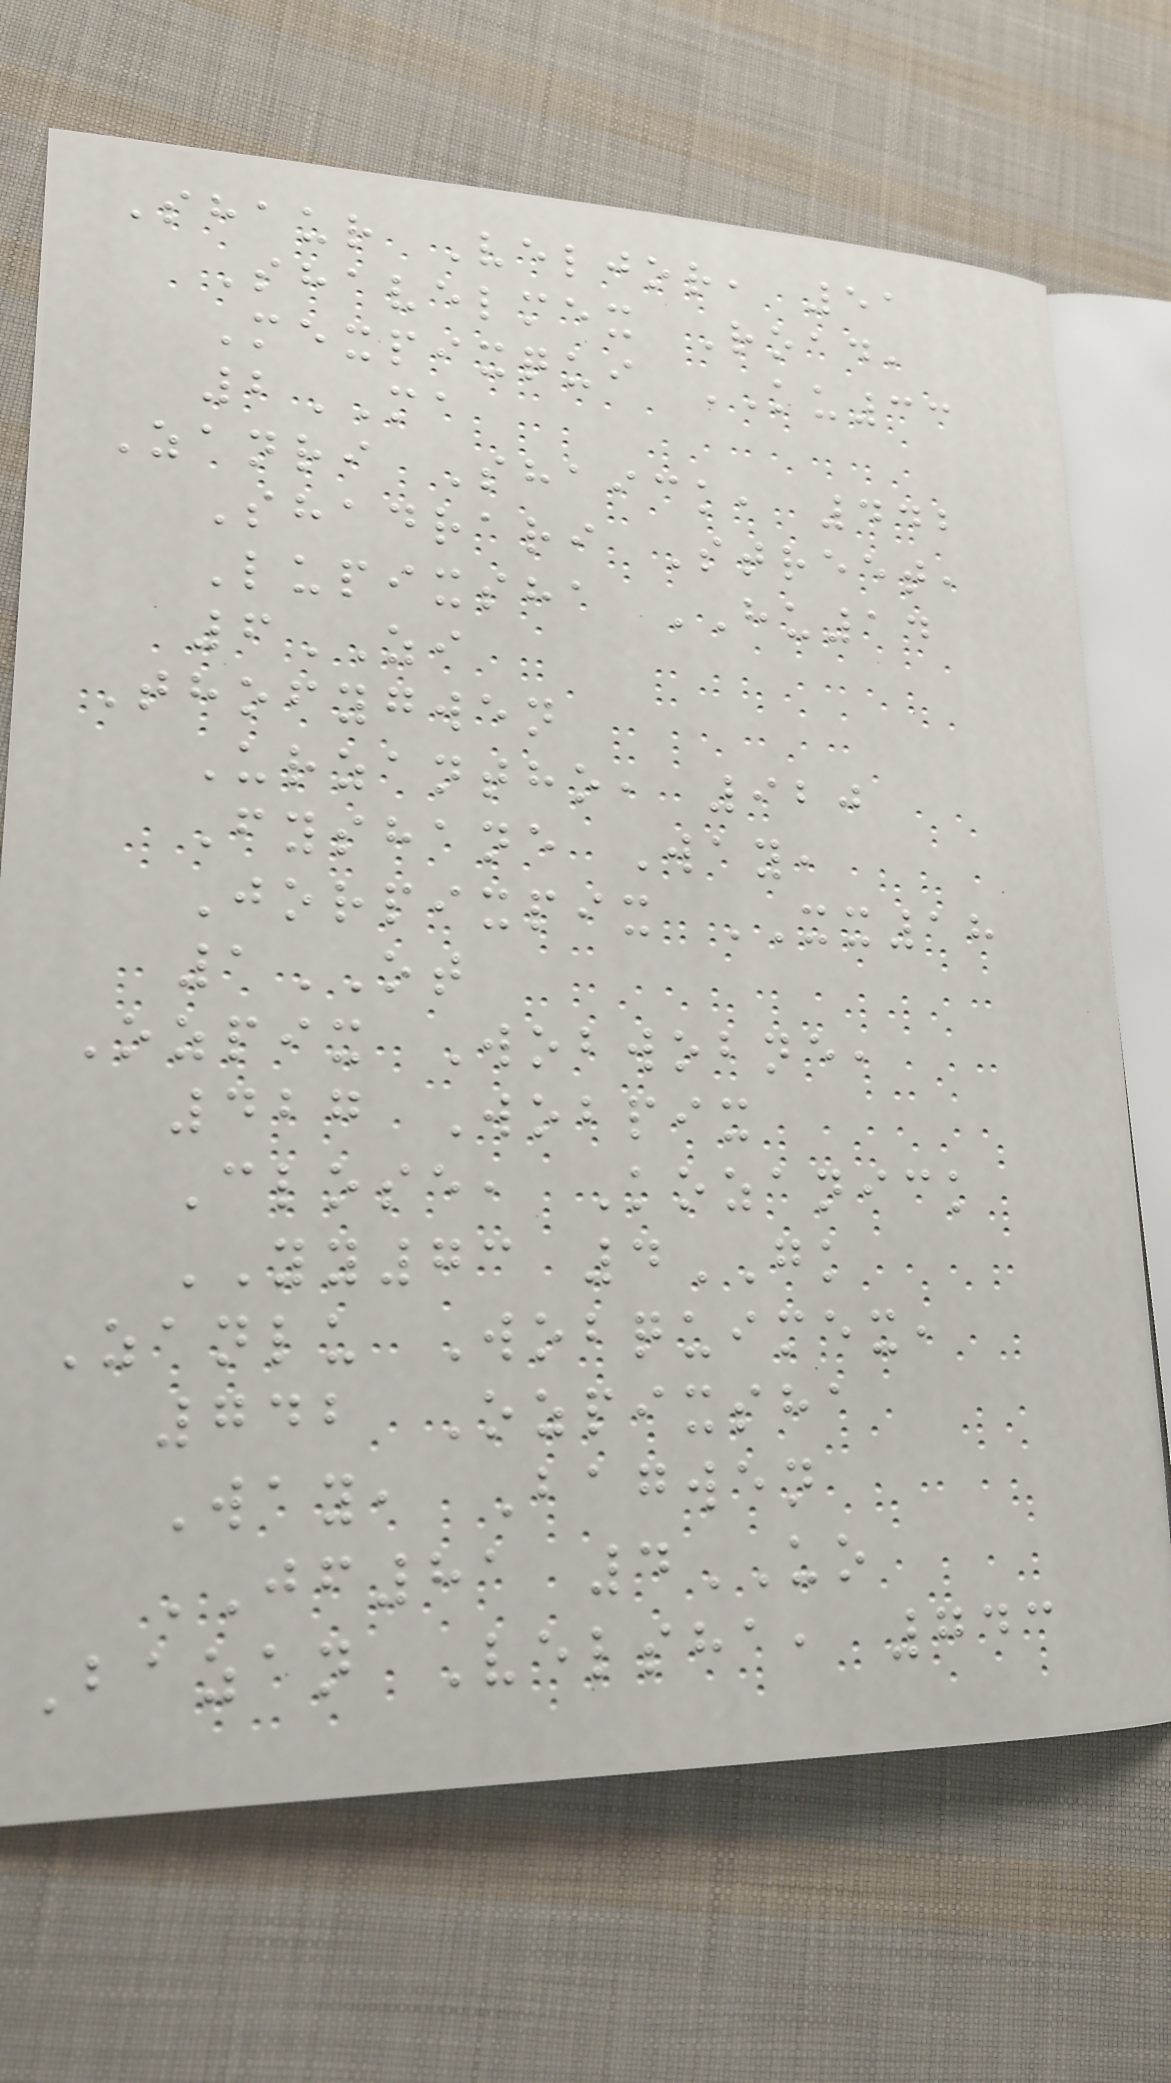Shaur Veljor, 51
Shavelmex Road,
Mexpixqui KU33
2MA
Zanri Shaick, 442
Shadrari Street,
Lupixsha HU14
6ZI
Thofygwen
Urzantho, 920
Fyshane Way,
Jorpixpix XX18
1OT
Ozpix Wobwobne,
427 Wobpix
Close, Kozanick
YY73 4GK
Zanlu Wobquimex,
742 Ozpixsha
Way, Bagwen
JF81 4UO
Bazan Velsha, 743
